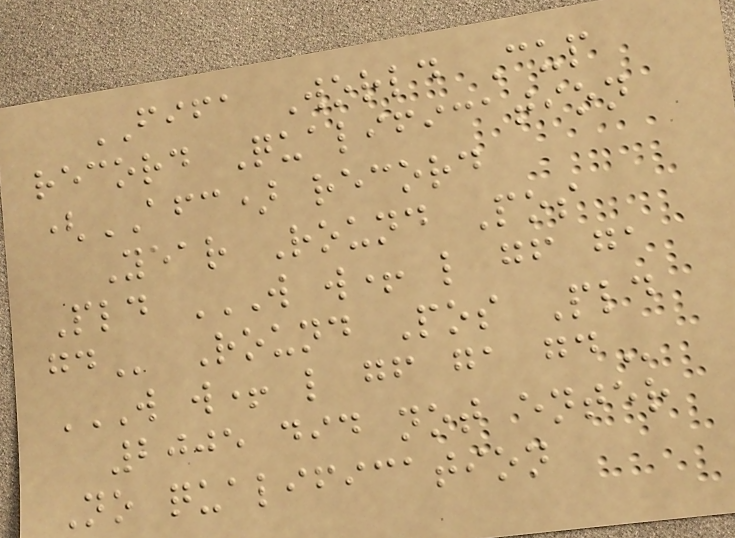FIFA World Cup
record Qualification
(AFC) record
Year Round Pos
Pld W W+ L GF GA
GD Round Pos Pld
W W+ L GF GA GD
2005 did not enter
No qualification
